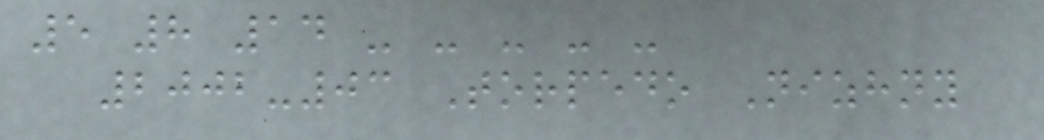5 8 14 - - - - -
2002-03 Torpedo Nizhny
